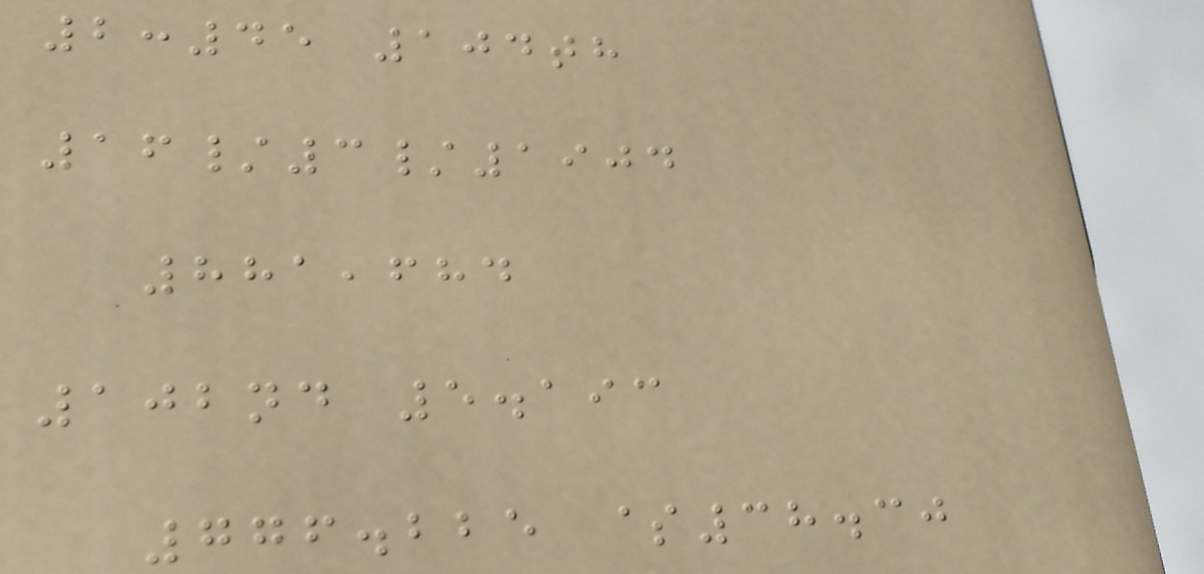2:45 104th
16/3/1904
881,684
102nd 5.193
776.225 $38.30
